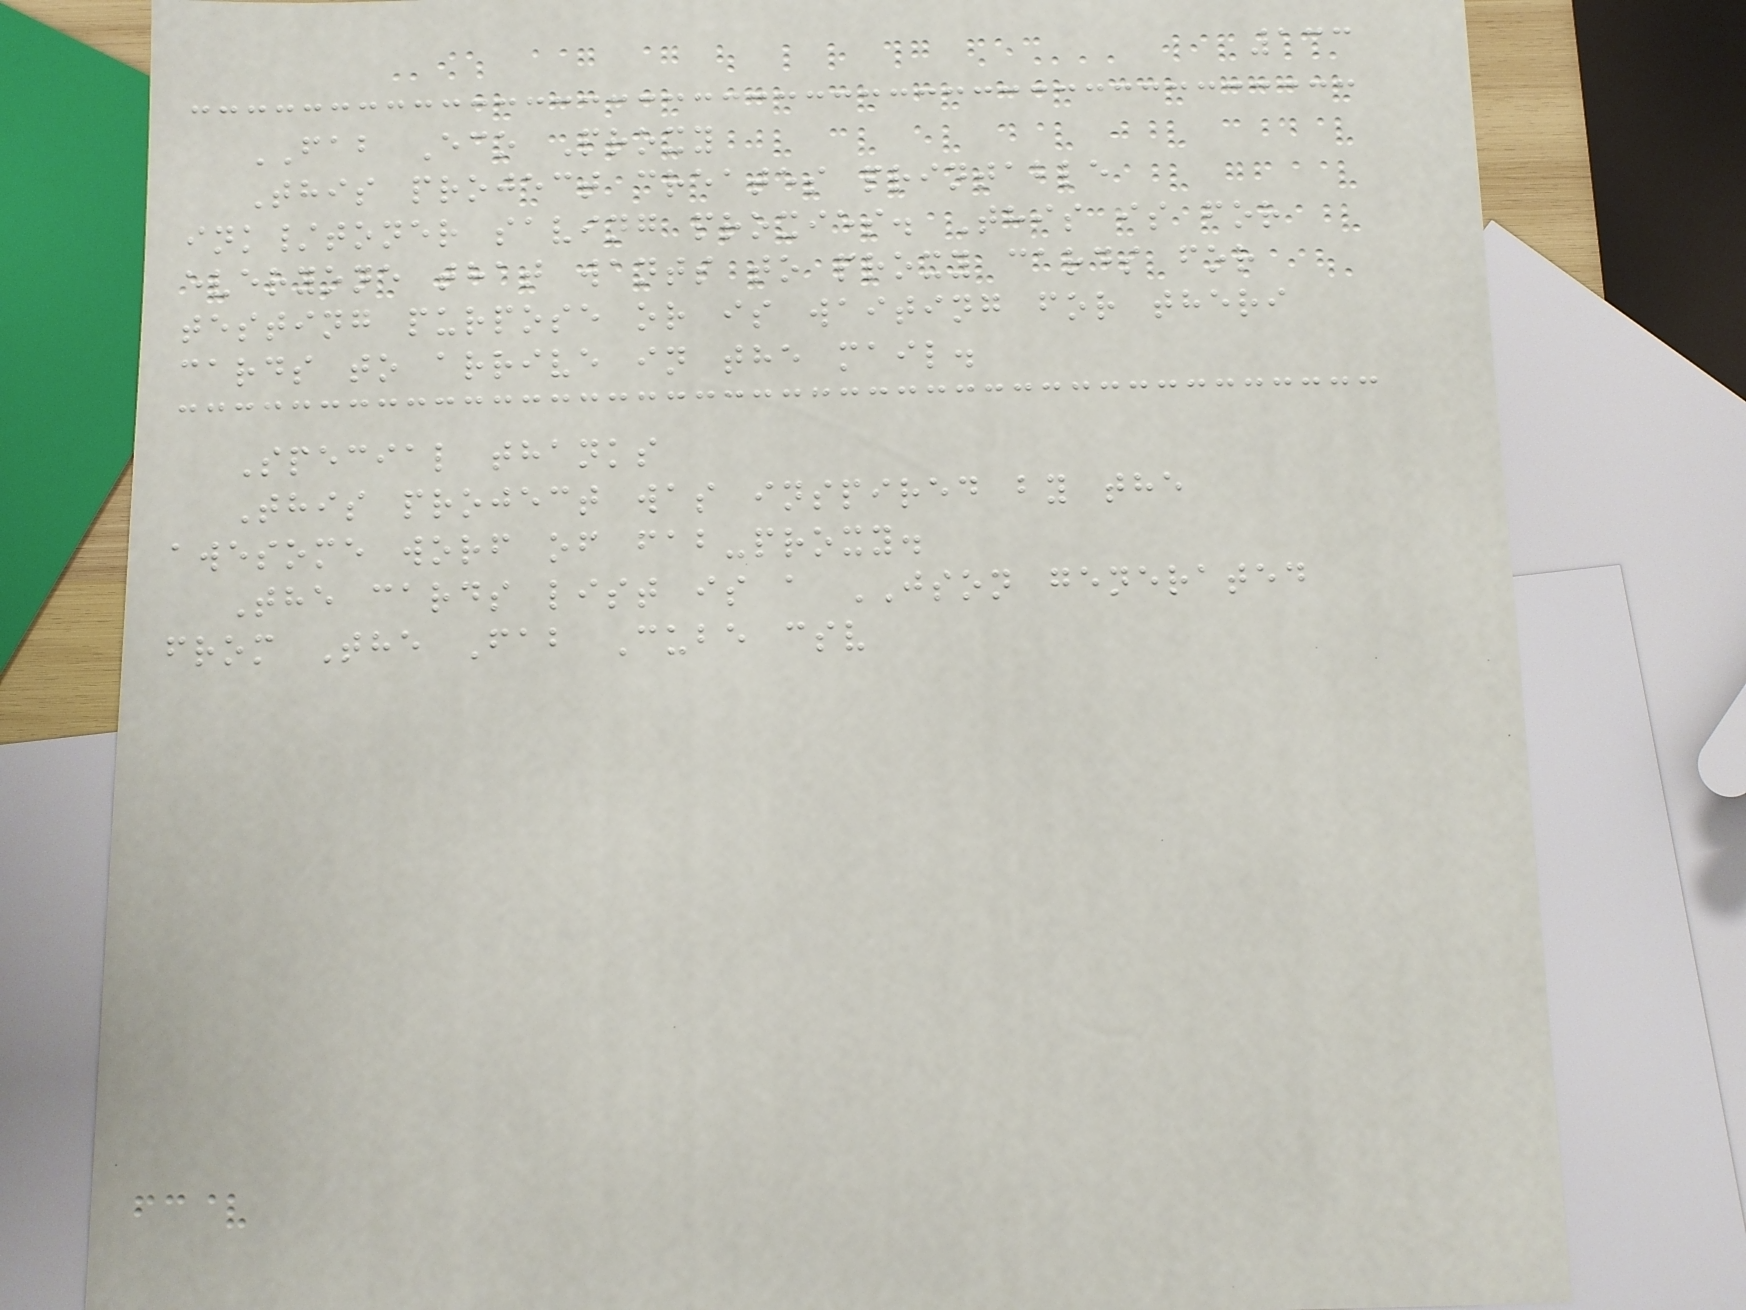133
FAB Eco Proxy
This project creates printable
ink/toner saving proxies. This is for
everyone that wants to proxy cards for
testing purpose or is waiting for theri
cards to arrive in the mail.
Special thanks
This project was inspired by the
awesome worf of fab-proxy.
The cards list is a JSON generated
from The Fab Cube csv
